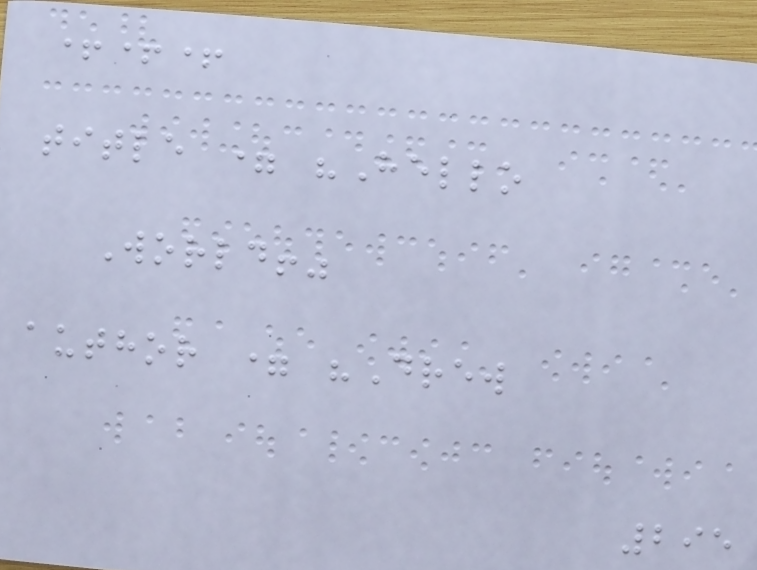+++
title = "Hello
World!"
author = "Drew
295
